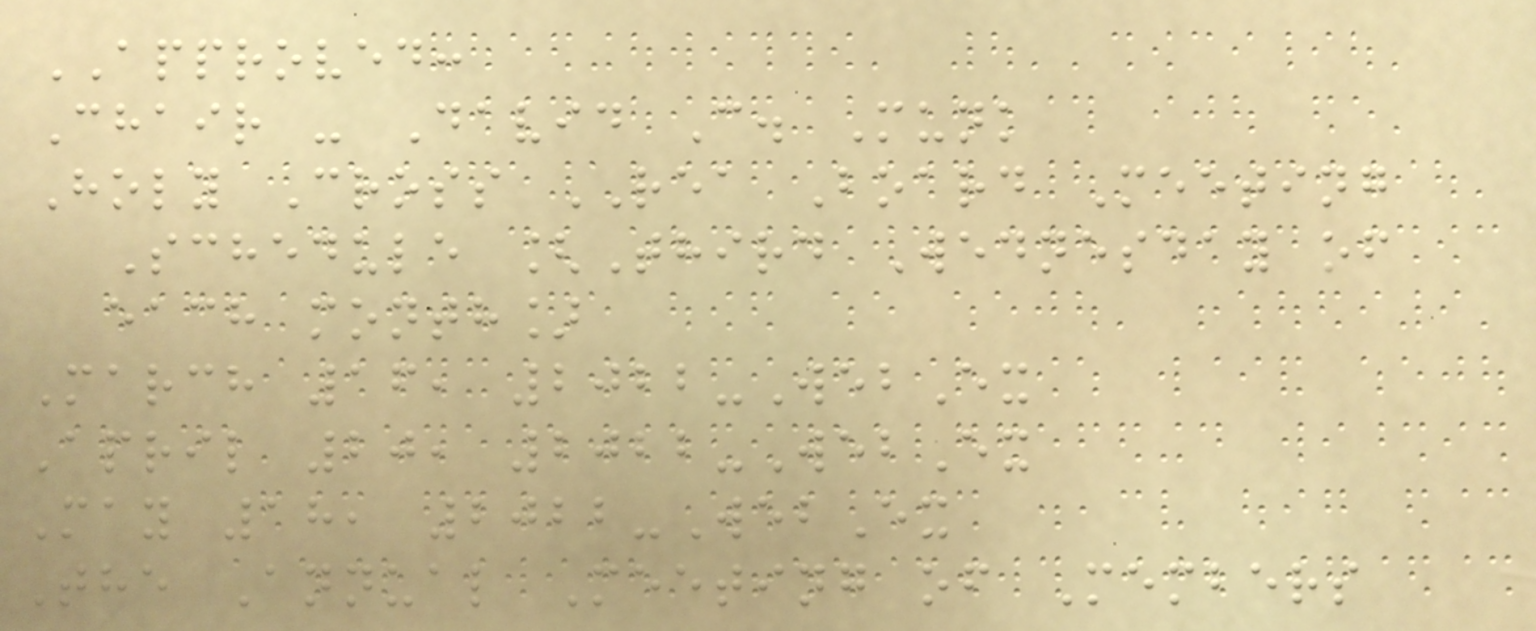APPROVED:
Chair - David C. Munk
Holy Cross REA Board Meeting
Schedule [Third Wednesday of
each month]
March 16, 2022-WebEx
April 20, 2022-WebEx
May 18, 2022-WebEx
The Annual Meeting of Members
